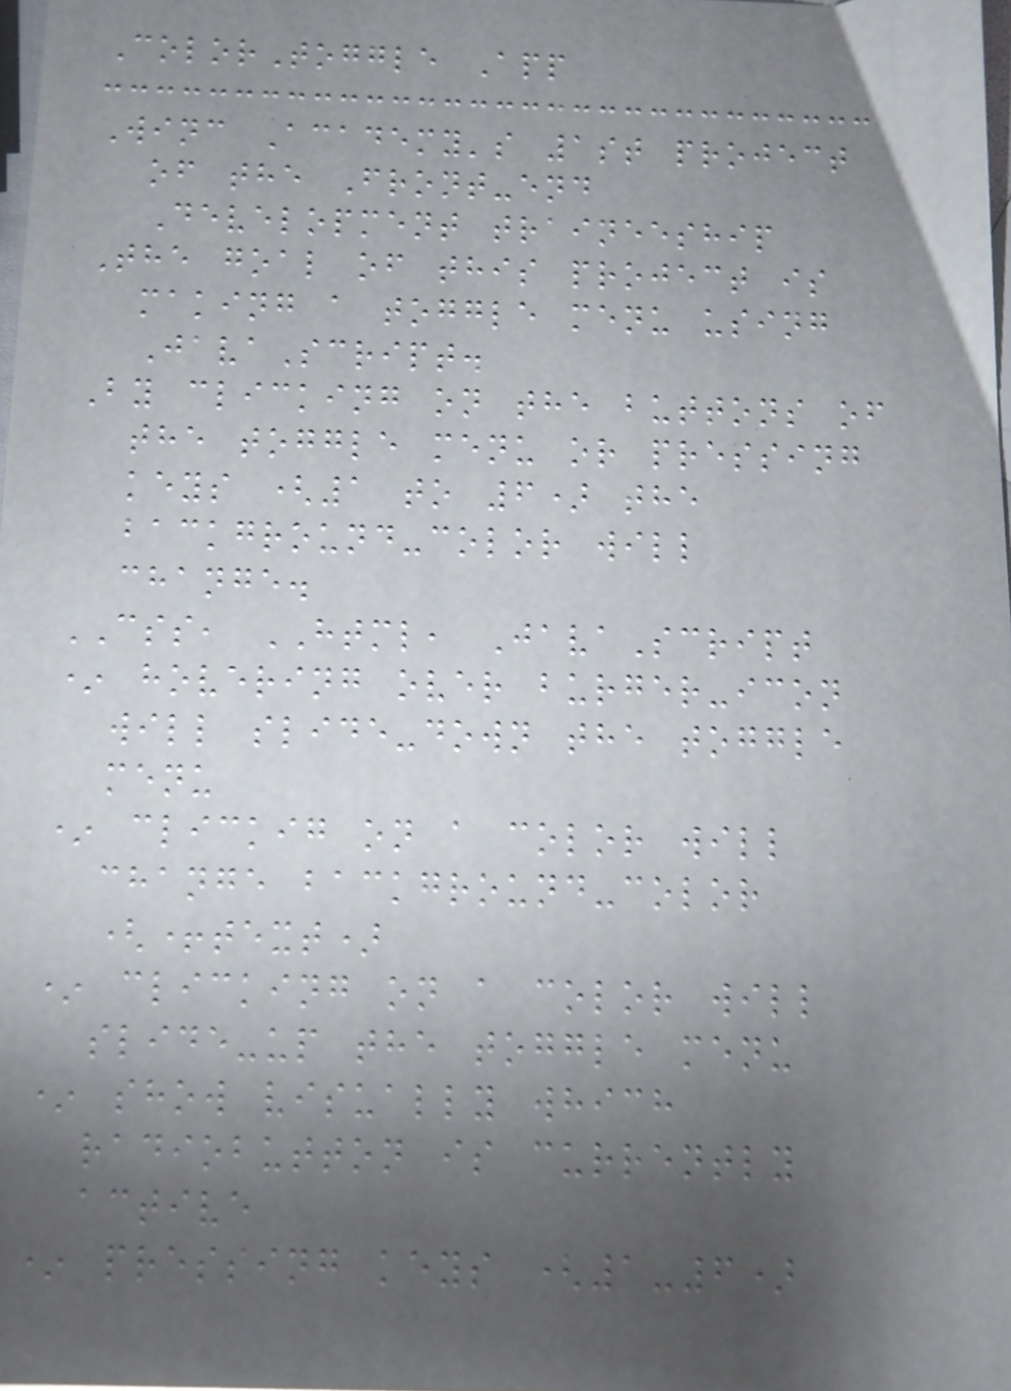ColorToggle App
Winc Academy's 1st project
of the Front-end
Development traineeship
The goal of this project is
making a toggle menu using
JavaScript.
By clicking on the buttons of
the toggle menu or pressing
keys (1 to 6) the
background-color will
change.
CSS, HTML, JavaScript
* hovering over burger-icon
will slide-down the toggle
menu
* clickig on a color will
change background-color
(+text)
* clicking on a color will
slide-up the toggle menu
* show visually which
radiobutton is currently
active
* pressing keys (1-6)
